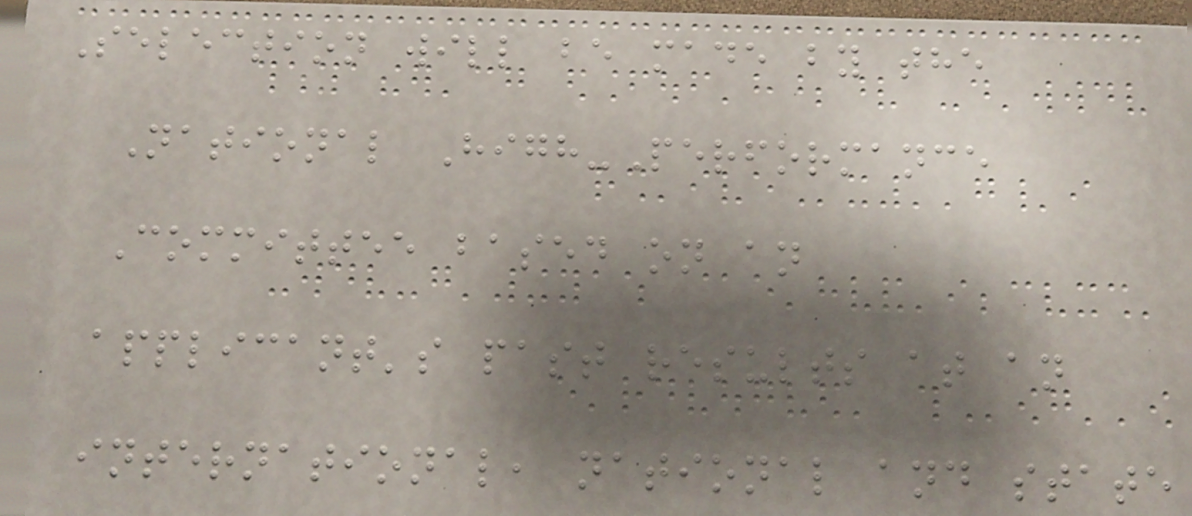Selection will be made by the
National High-Performance
Committee based on an
applicant's past results at an
international, national and state
